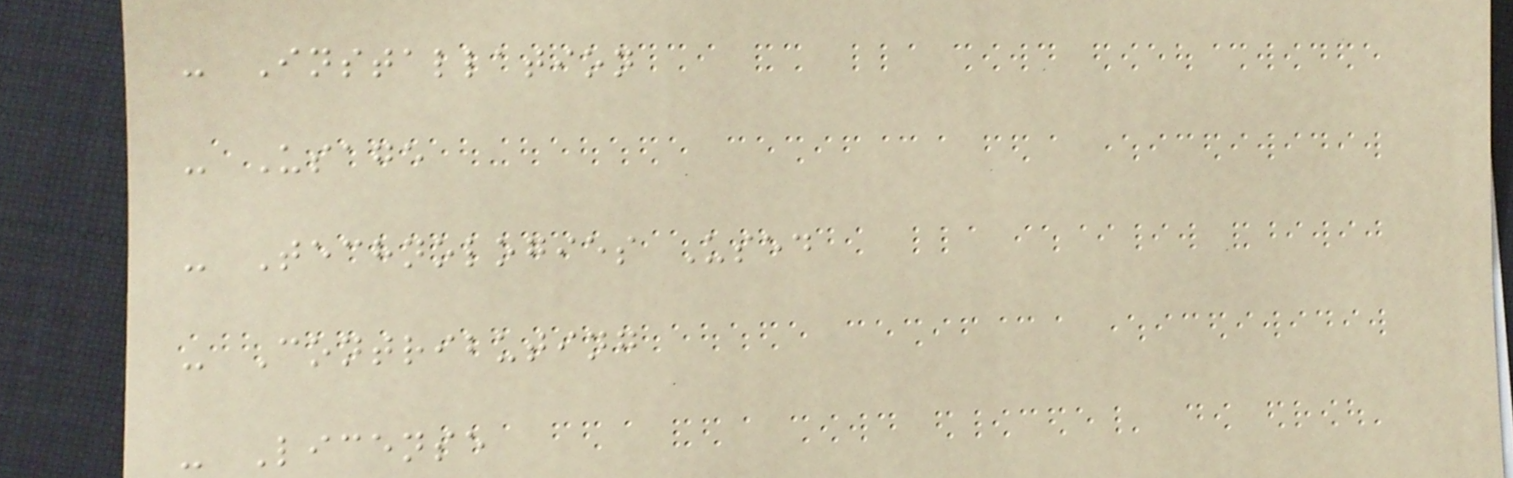- Installation
- Usage
- Technologies Used
- Contributing
- License
